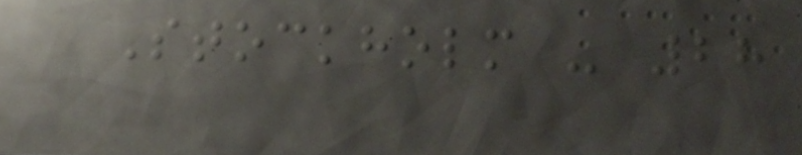Stockholm - 28
